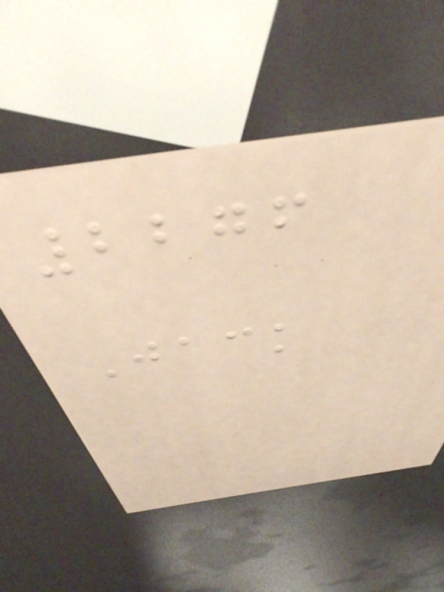2276
Jack
